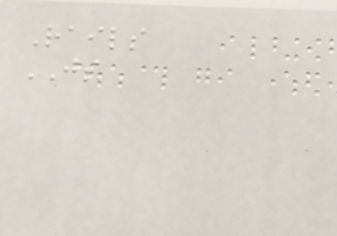Rails
JS
